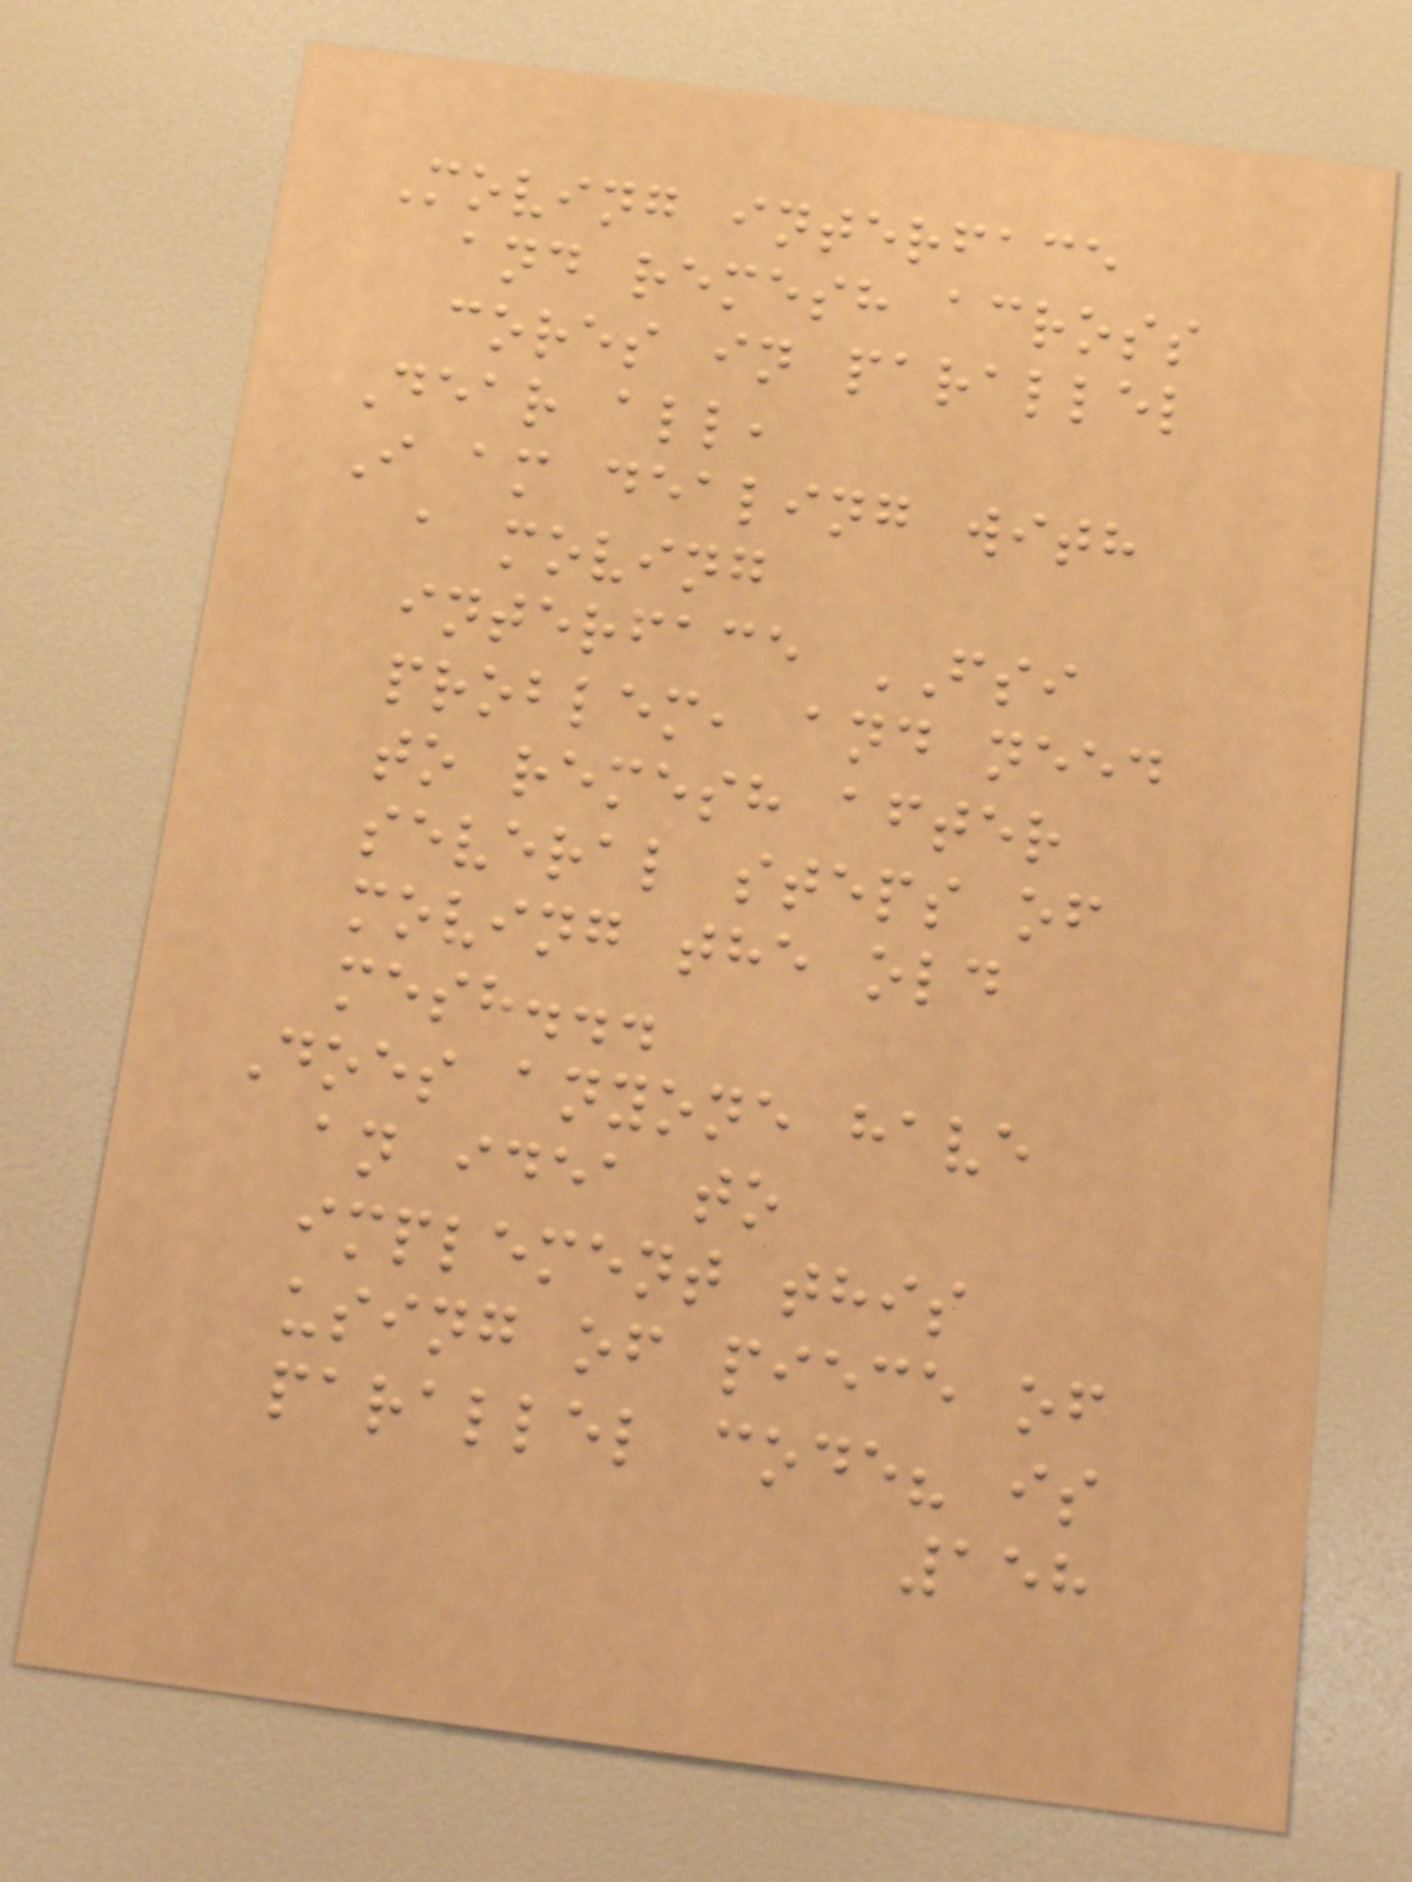Moving interface
and remesh across
cores in parallel
Dear all,
I am dealing with
a moving
interface FSI
problem, and need
to remesh after
several steps of
moving the old
mesh...
Does anyone have
an idea to
implement this
using of piece of
parallel code? is
158
